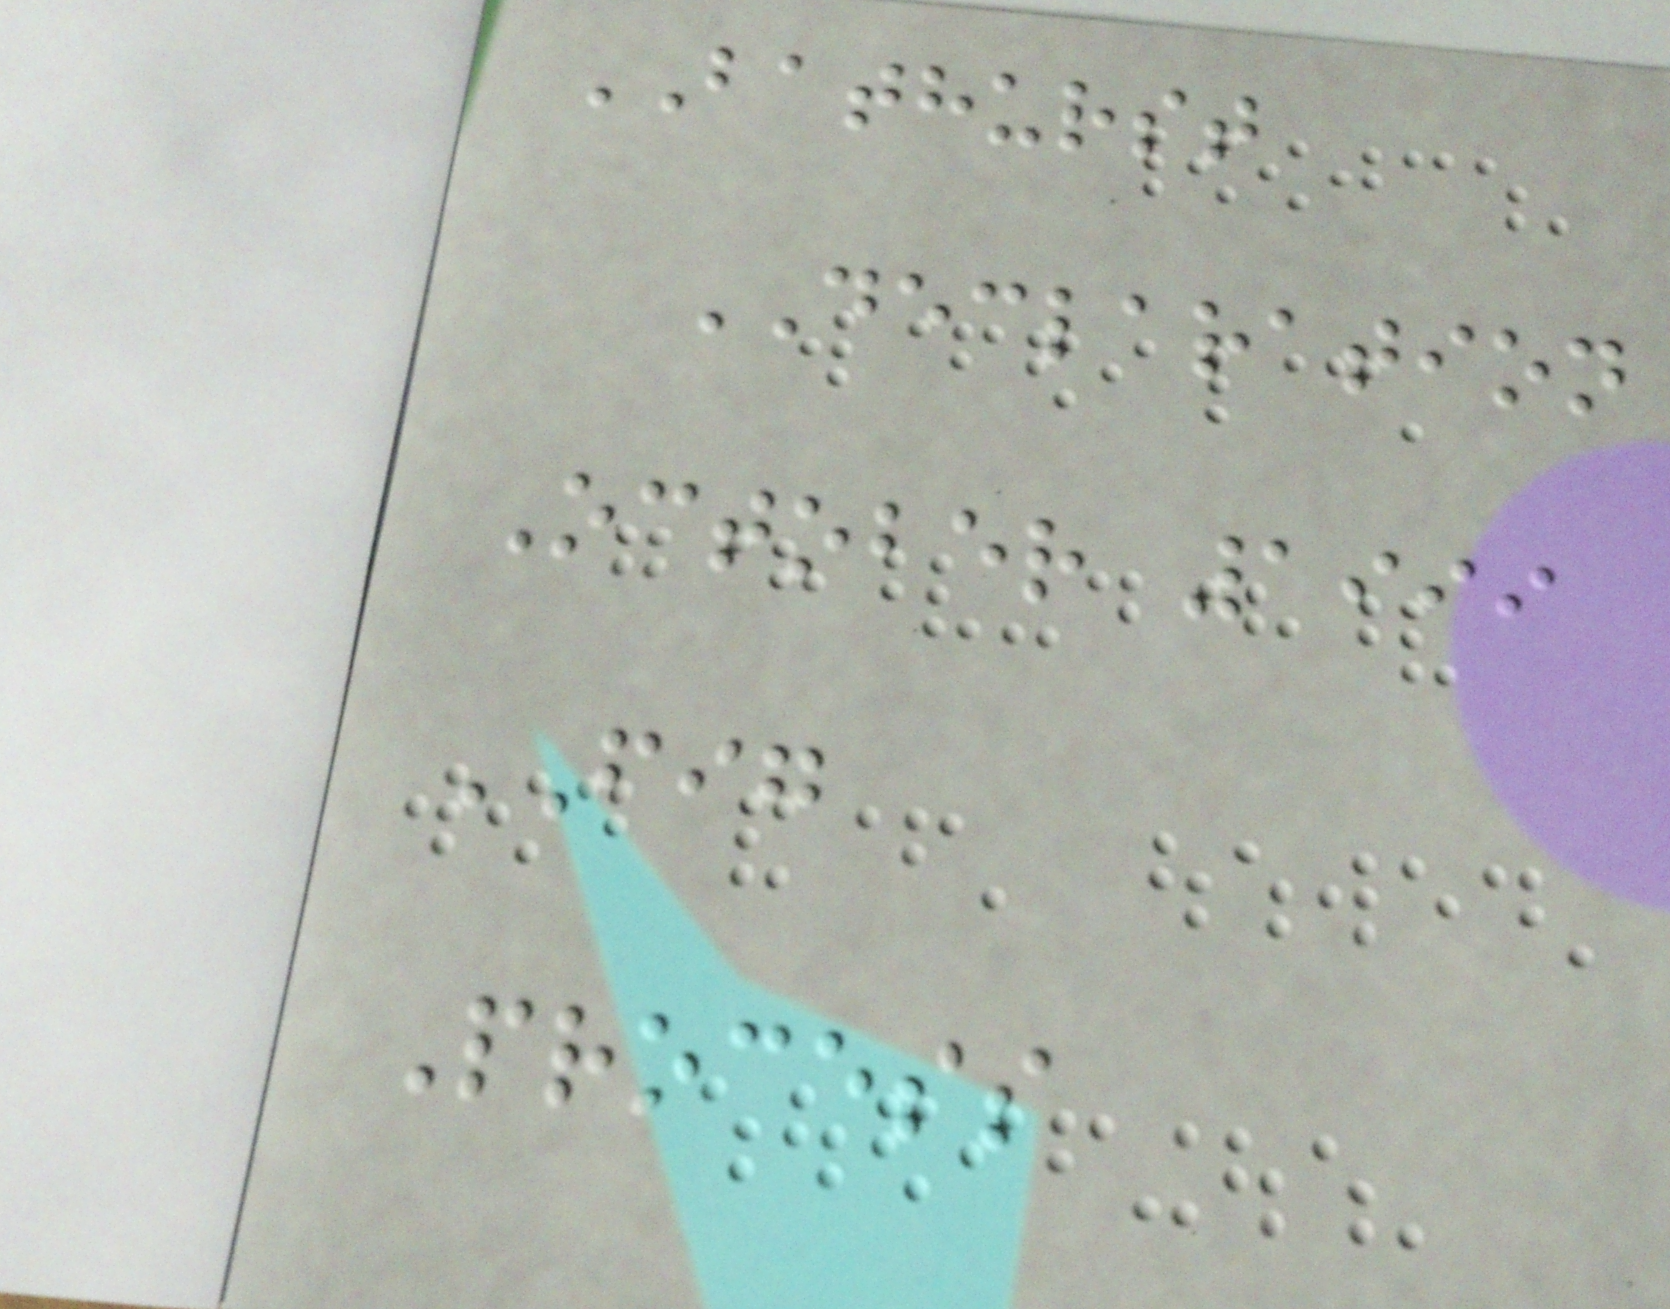BATHURST
DECLARATION
October 1999
FIG
Process
